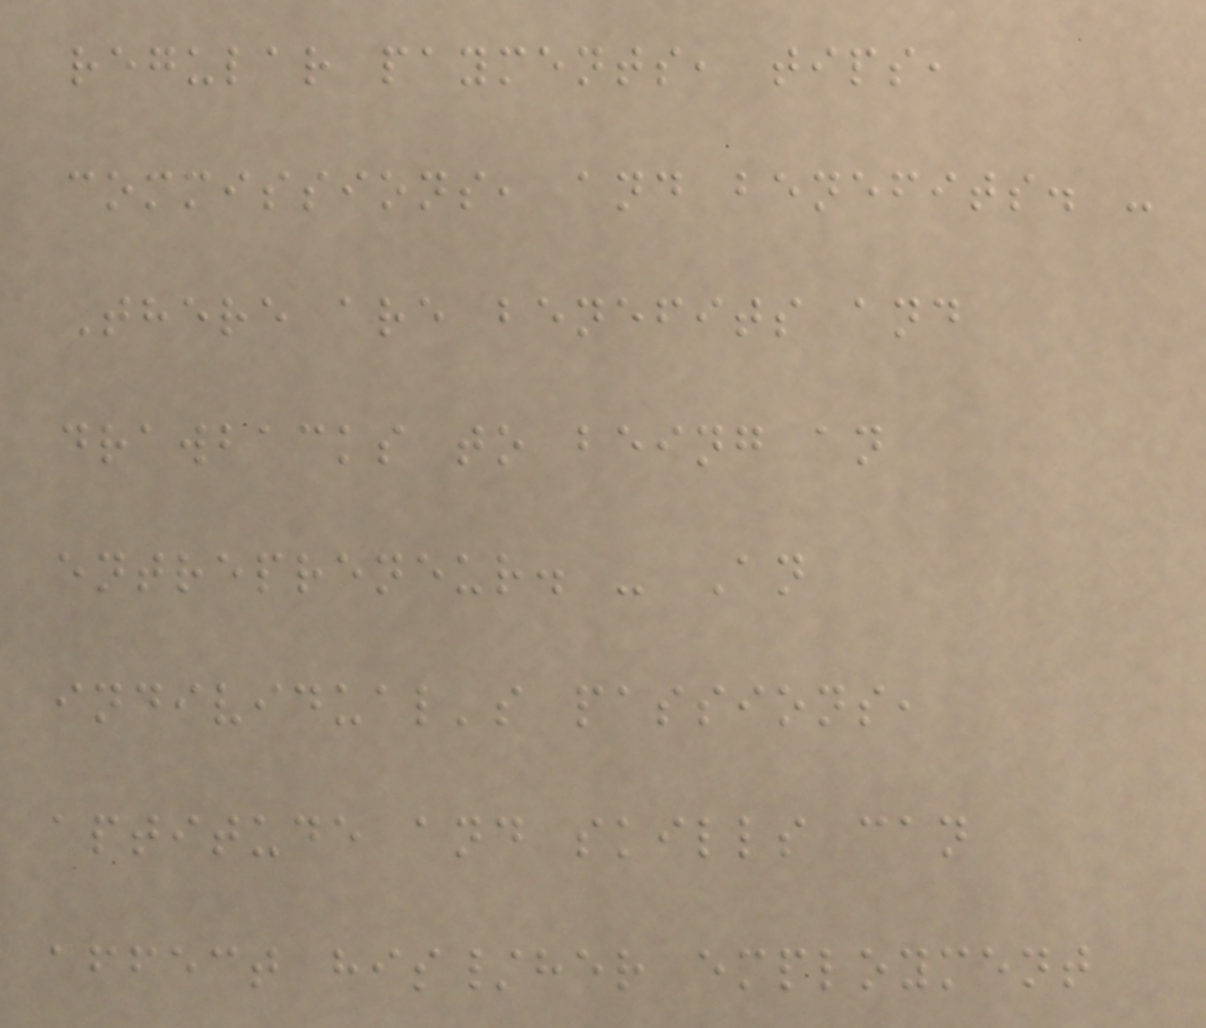regular payments, tips,
commissions, and benefits. -
There are benefits and
drawbacks to being an
entrepreneur. - An
individual's passions,
aptitude and skills can
affect his/her employment
